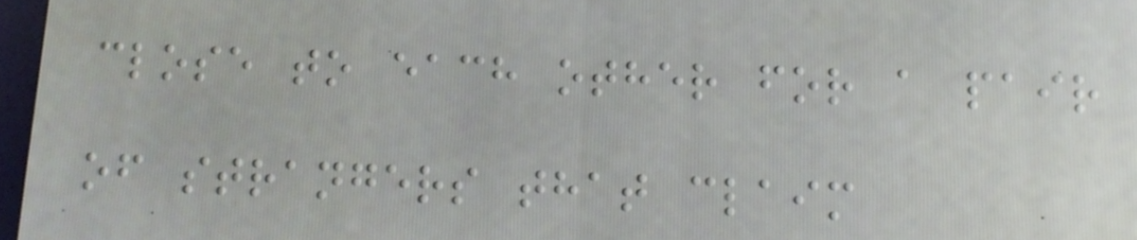close to each other for a pair
of strangers that claim
